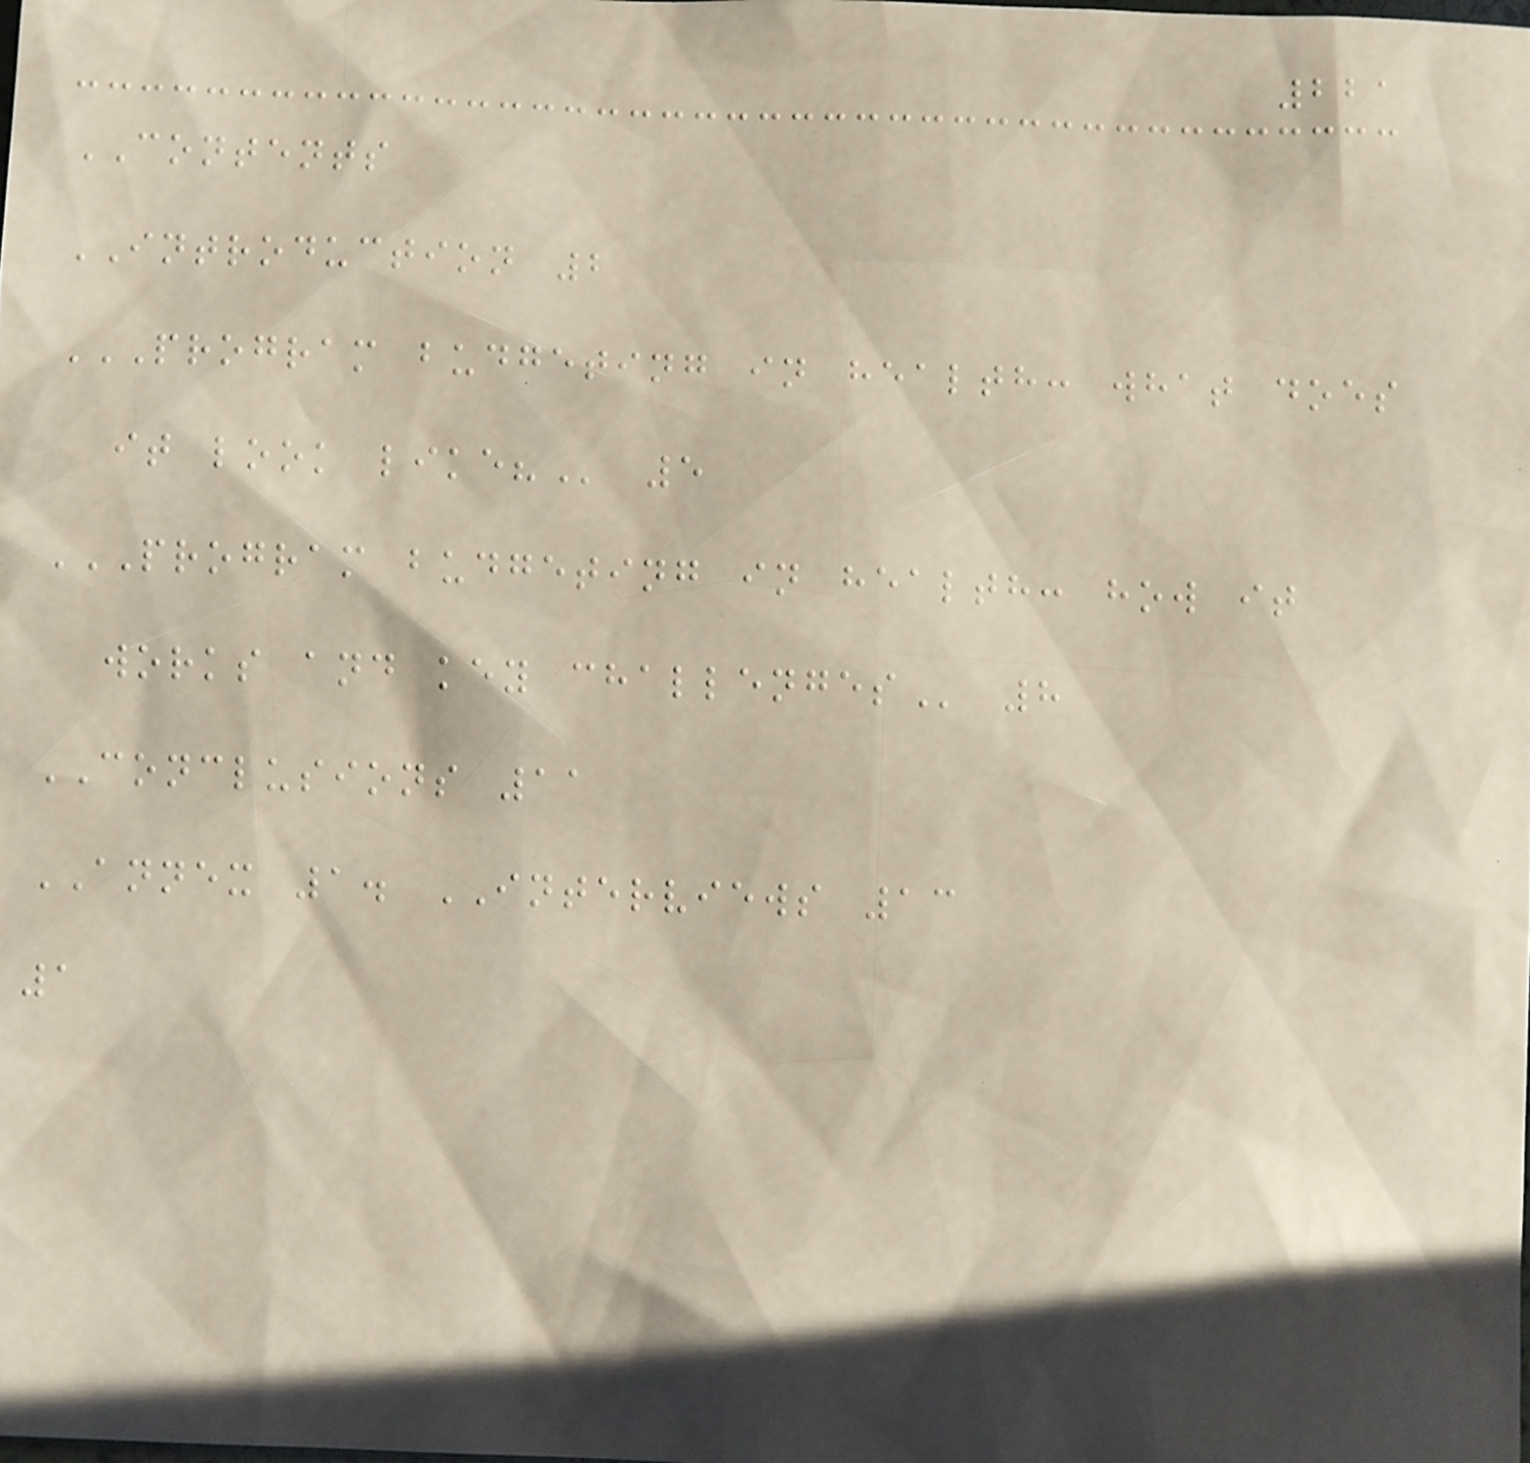221
CONTENTS
INTRODUCTION 2
PROGRAM BUDGETING IN HEALTH: WHAT DOES
IT LOOK LIKE? 5
PROGRAM BUDGETING IN HEALTH: HOW IT
WORKS AND KEY CHALLENGES 8
CONCLUSIONS 11
ANNEX 1. INTERVIEWS 13
1
